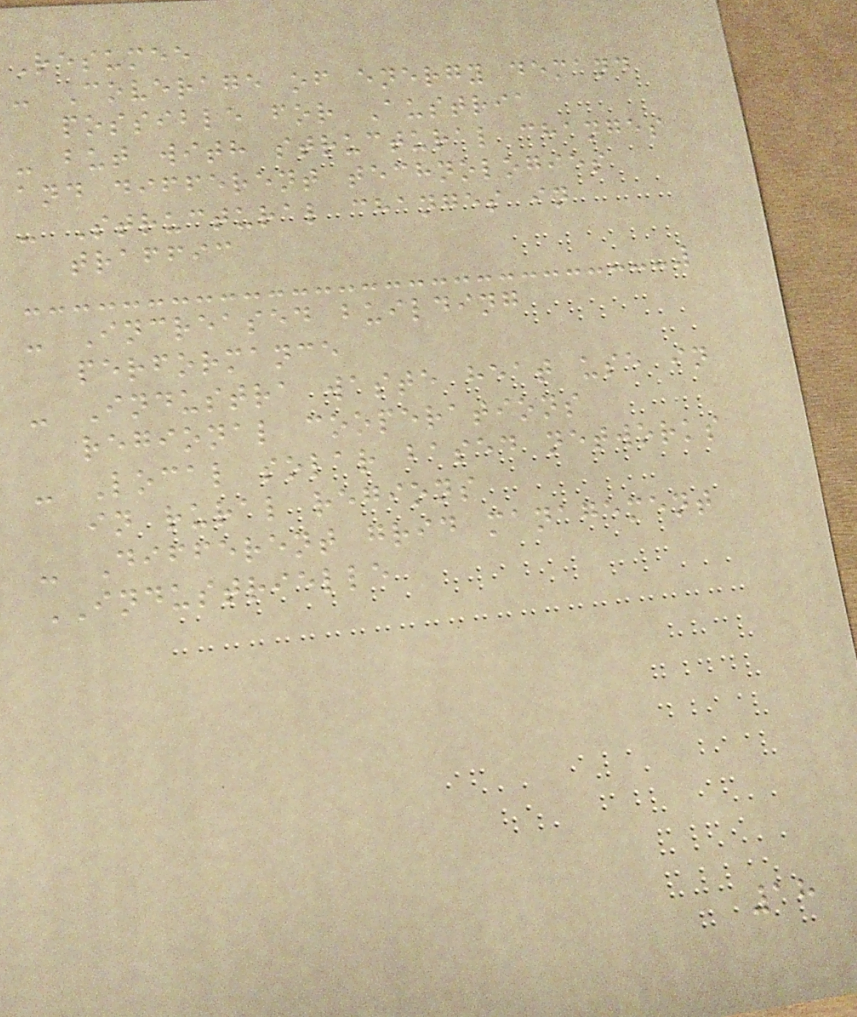Resumee
- Coverage of energy demand
possible for Austria
- but with structural changes
and different technologies
- Structural changes in
traffic
- Increased building
performance
- Industra waste heat use in
regional cooperations
- Local solar based networks
in rural regions
- Different grid management
INDUSTRIELLE
18
